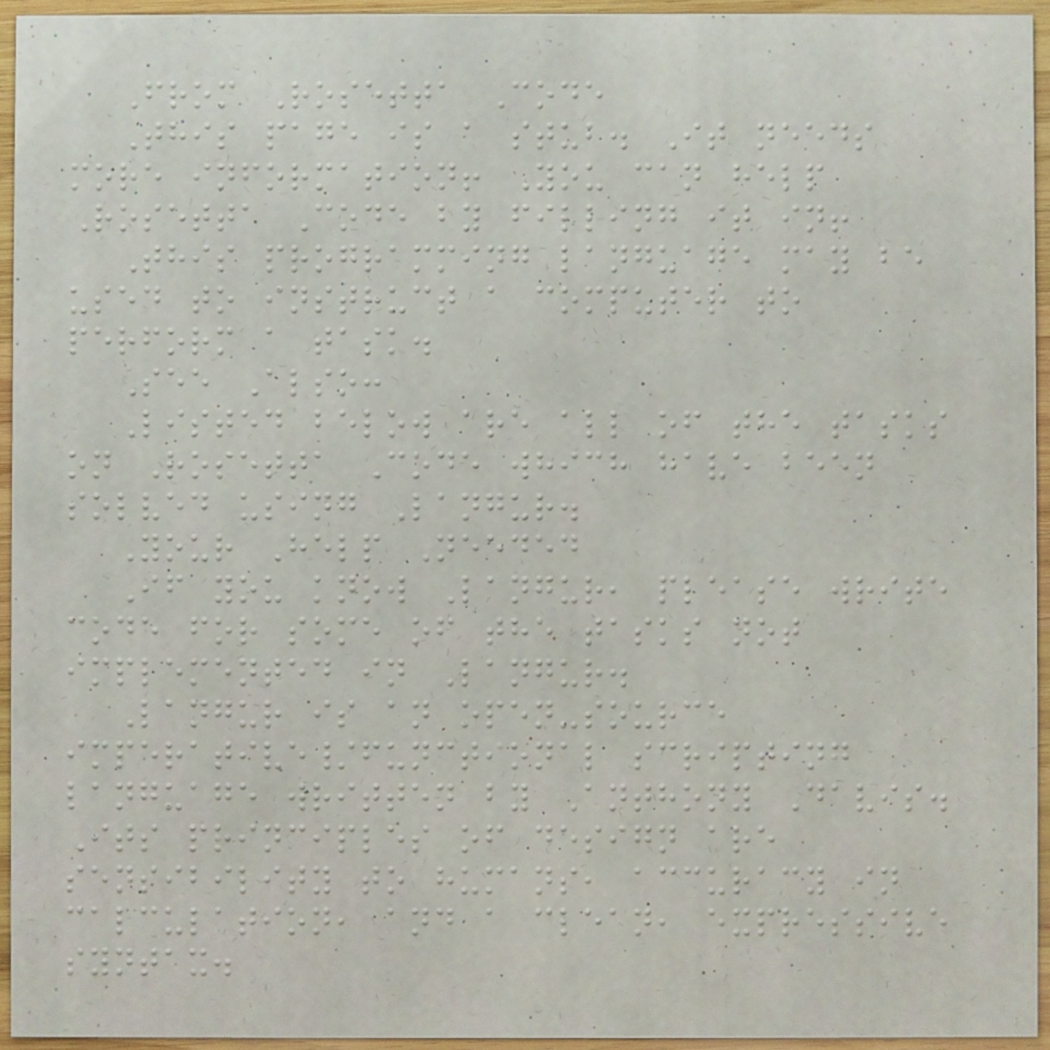From Rosetta Code
This page is a stub. It needs
more information! You can help
Rosetta Code by filling it in!
This programming language may be
used to instruct a computer to
perform a task.
See Also:
Listed below are all of the tasks
on Rosetta Code which have been
solved using Langur.
Your Help Needed
If you know Langur, please write
code for some of the tasks not
implemented in Langur.
Langur is an open-source
imperative/functional scripting
language written by Anthony Davis.
Its principles of design are
sensibility to humans, accuracy in
calculation, and a clean, expressive
syntax.
